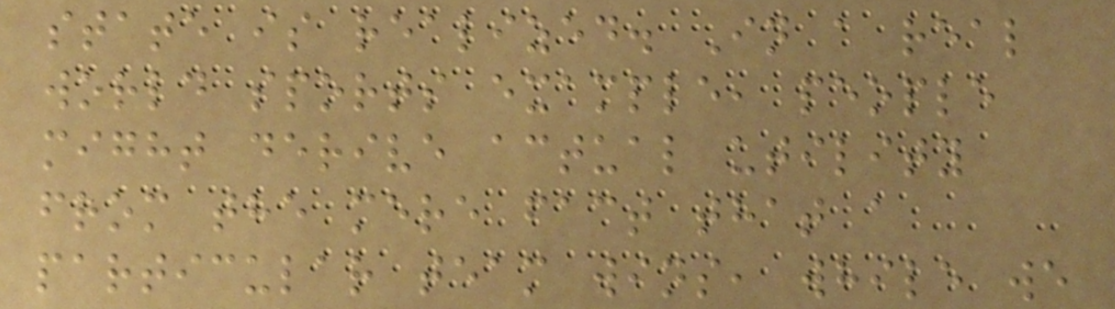state is realized. In a real
world sports example, people
might derive actual utility
from the mere fact that a
particular team wins, while we
